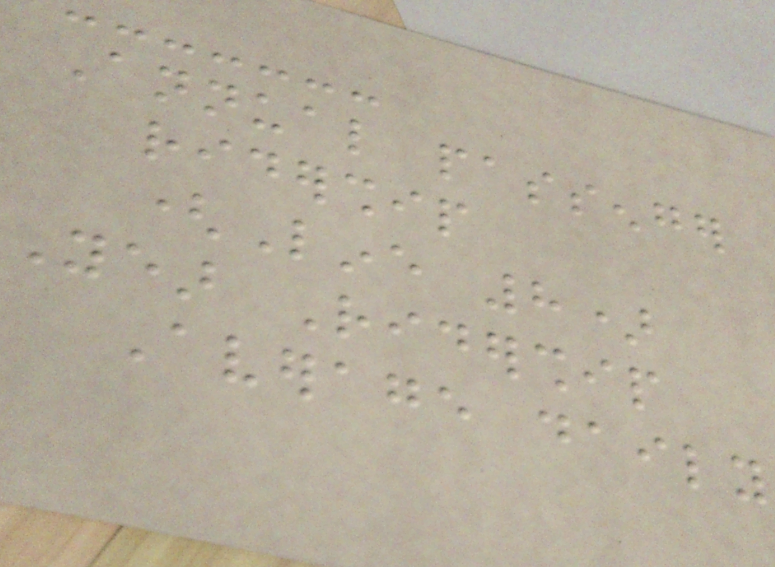Annual passenger
ridership
(Line 8)
Year Ridership
Average daily
